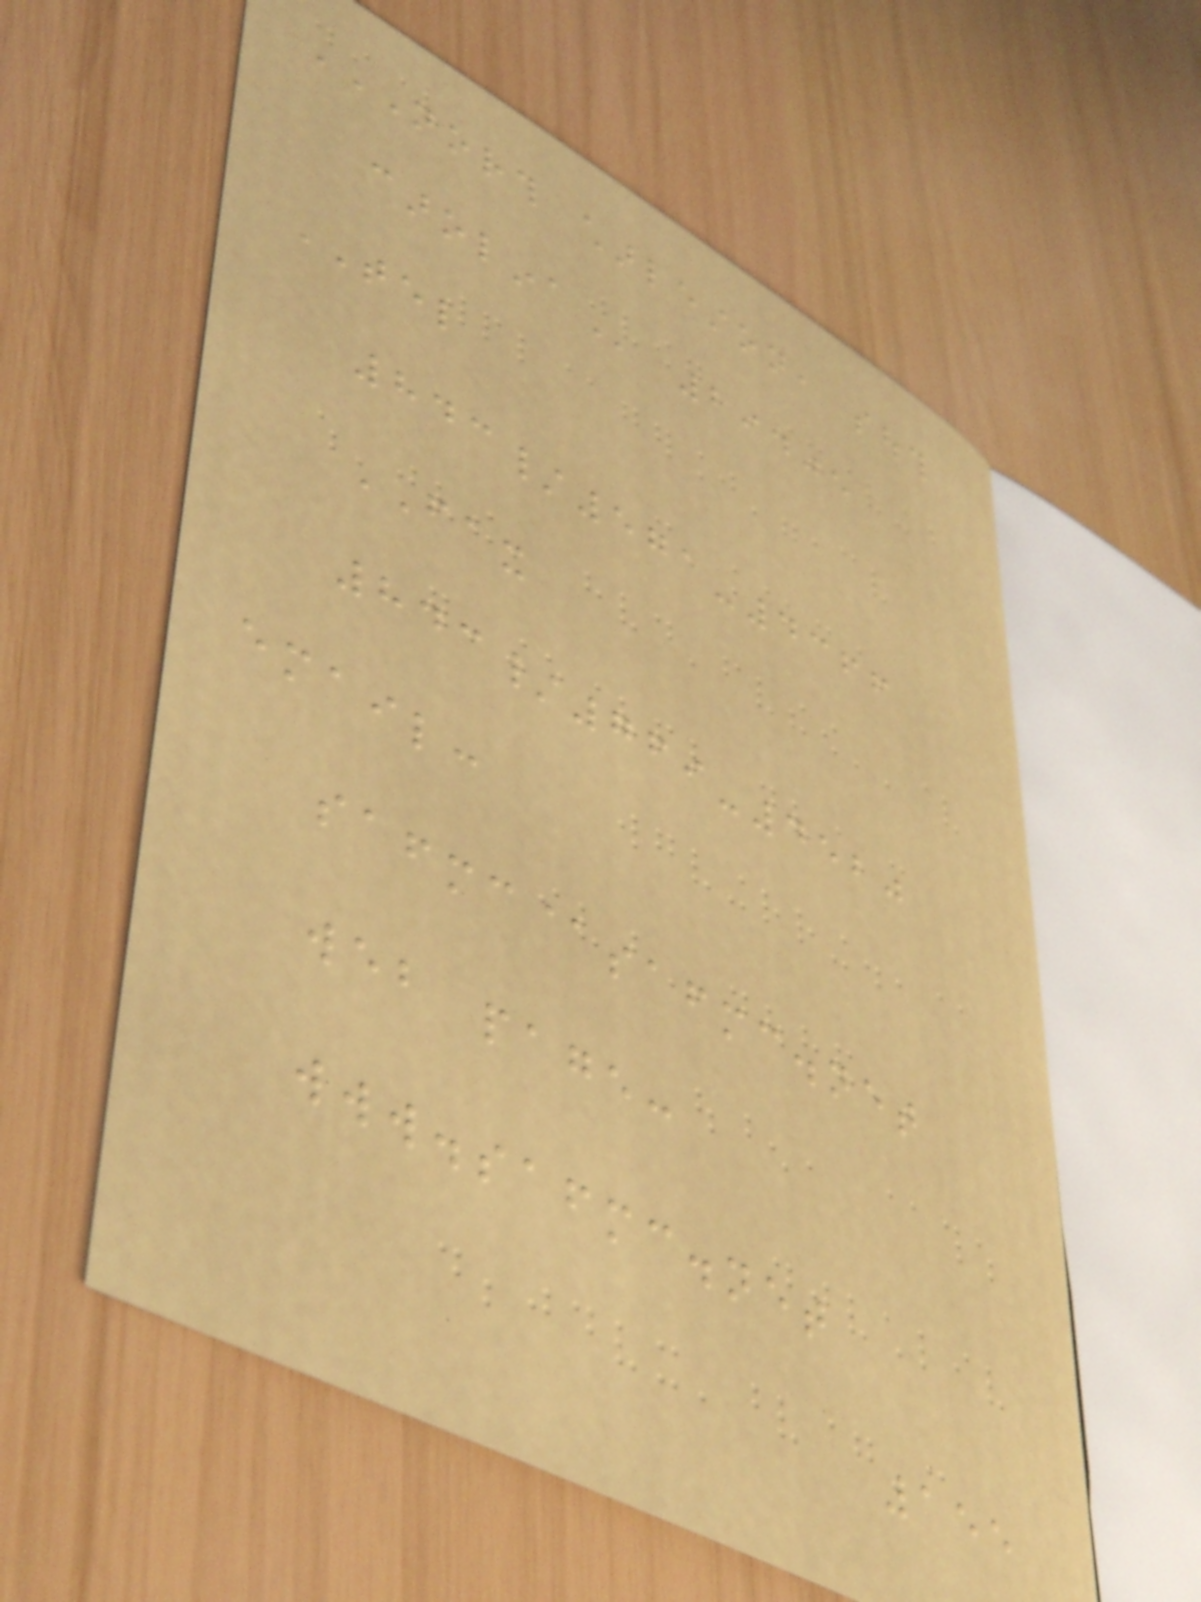NORTH CHARLESTON, SOUTH
CAROLINA 29405
TEL
843/571-4366
FAX
843/769-4520
email:
safmc@safmc.net
web page:
www.safmc.net
155
